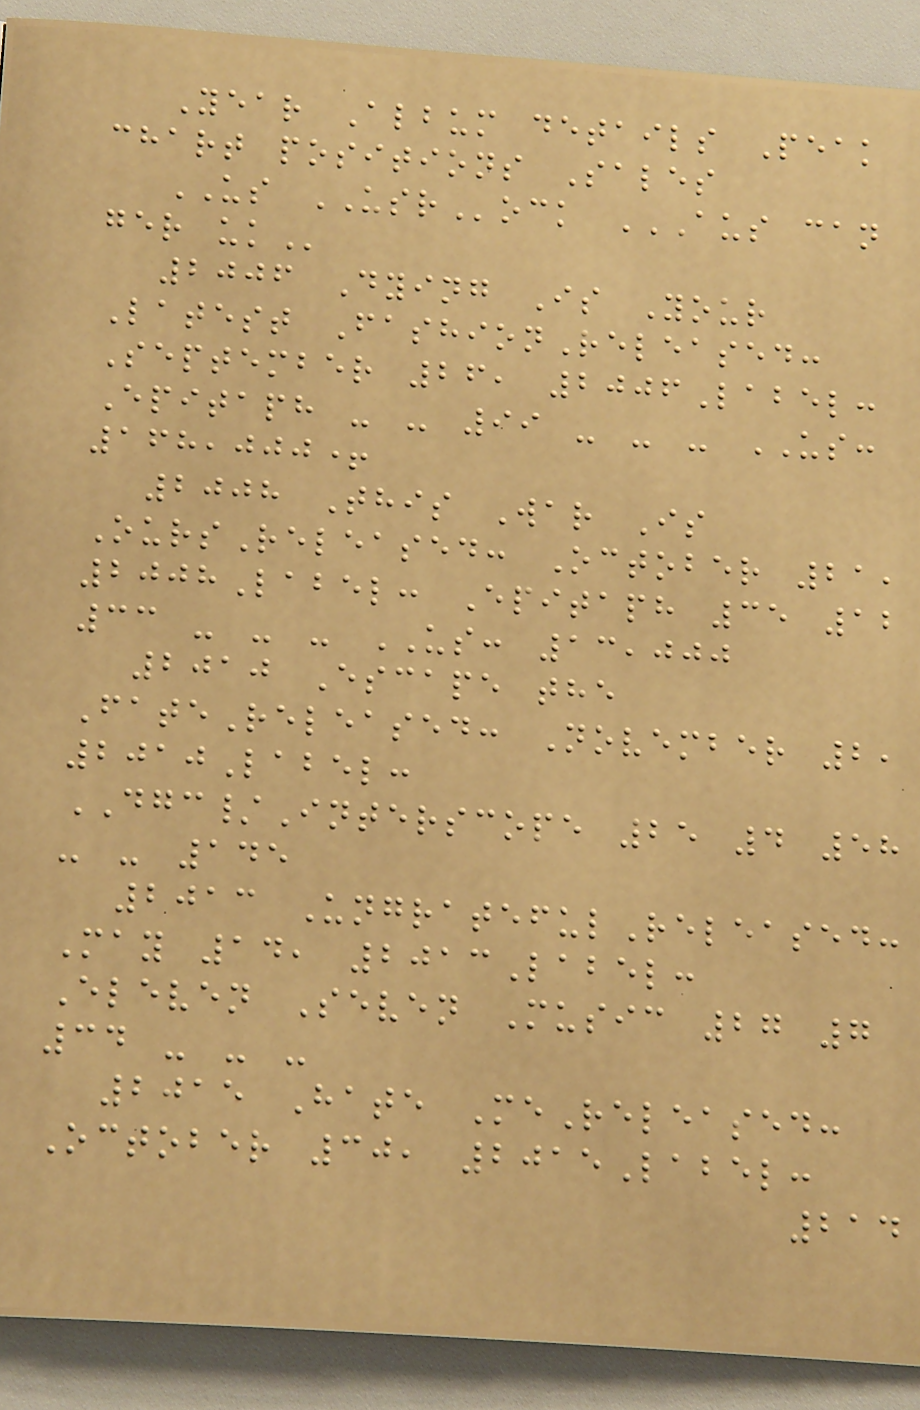Year Album details Peak
chart positions Sales
US USRock AUS CAN
GER UK
2006 Dying Is Your
Latest FashionReleased:
September 26, 2006Label:
Epitaph - - 99 - - - US:
168,000+
2008 This War Is
OursReleased: October 21,
2008Label: Epitaph 35 12
33 - - - US: 13,000
2010 Escape the
FateReleased: November 2,
2010Label:
DGC/Interscope 25 4 58
- - 145
2013 UngratefulReleased:
May 14, 2013Label:
Eleven Seven Music 27 7
34 - - -
2015 Hate MeReleased:
October 30, 2015Label:
214
